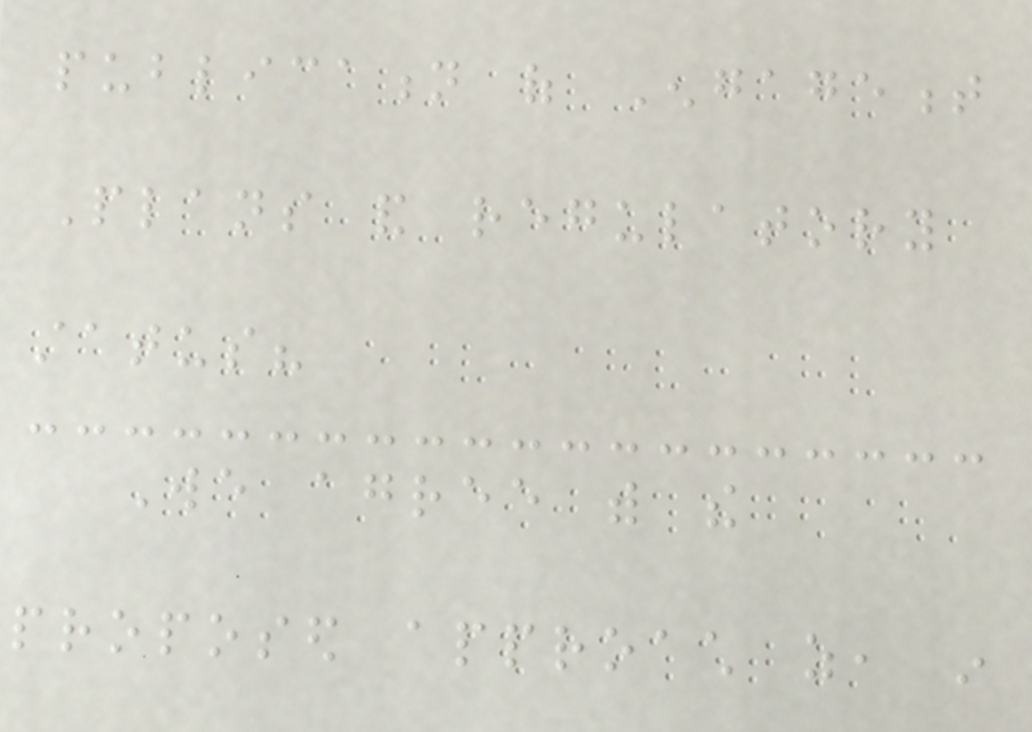publication of Engagement
Plans and regulatory
status?
We agree with the
proposed approach as, in
